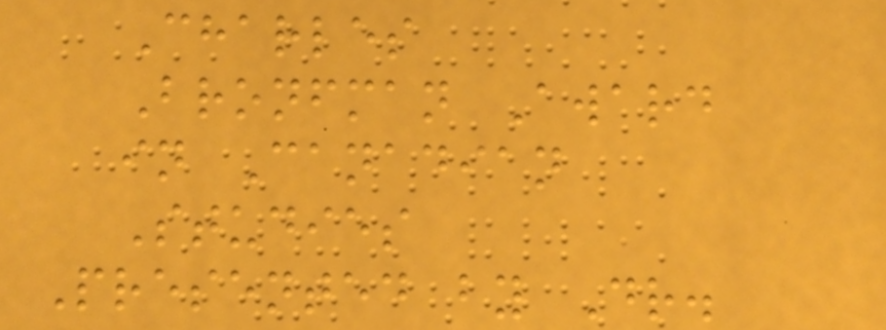Charles
Bronfman Award
in Canadian
Studies
Presented by Dr.
